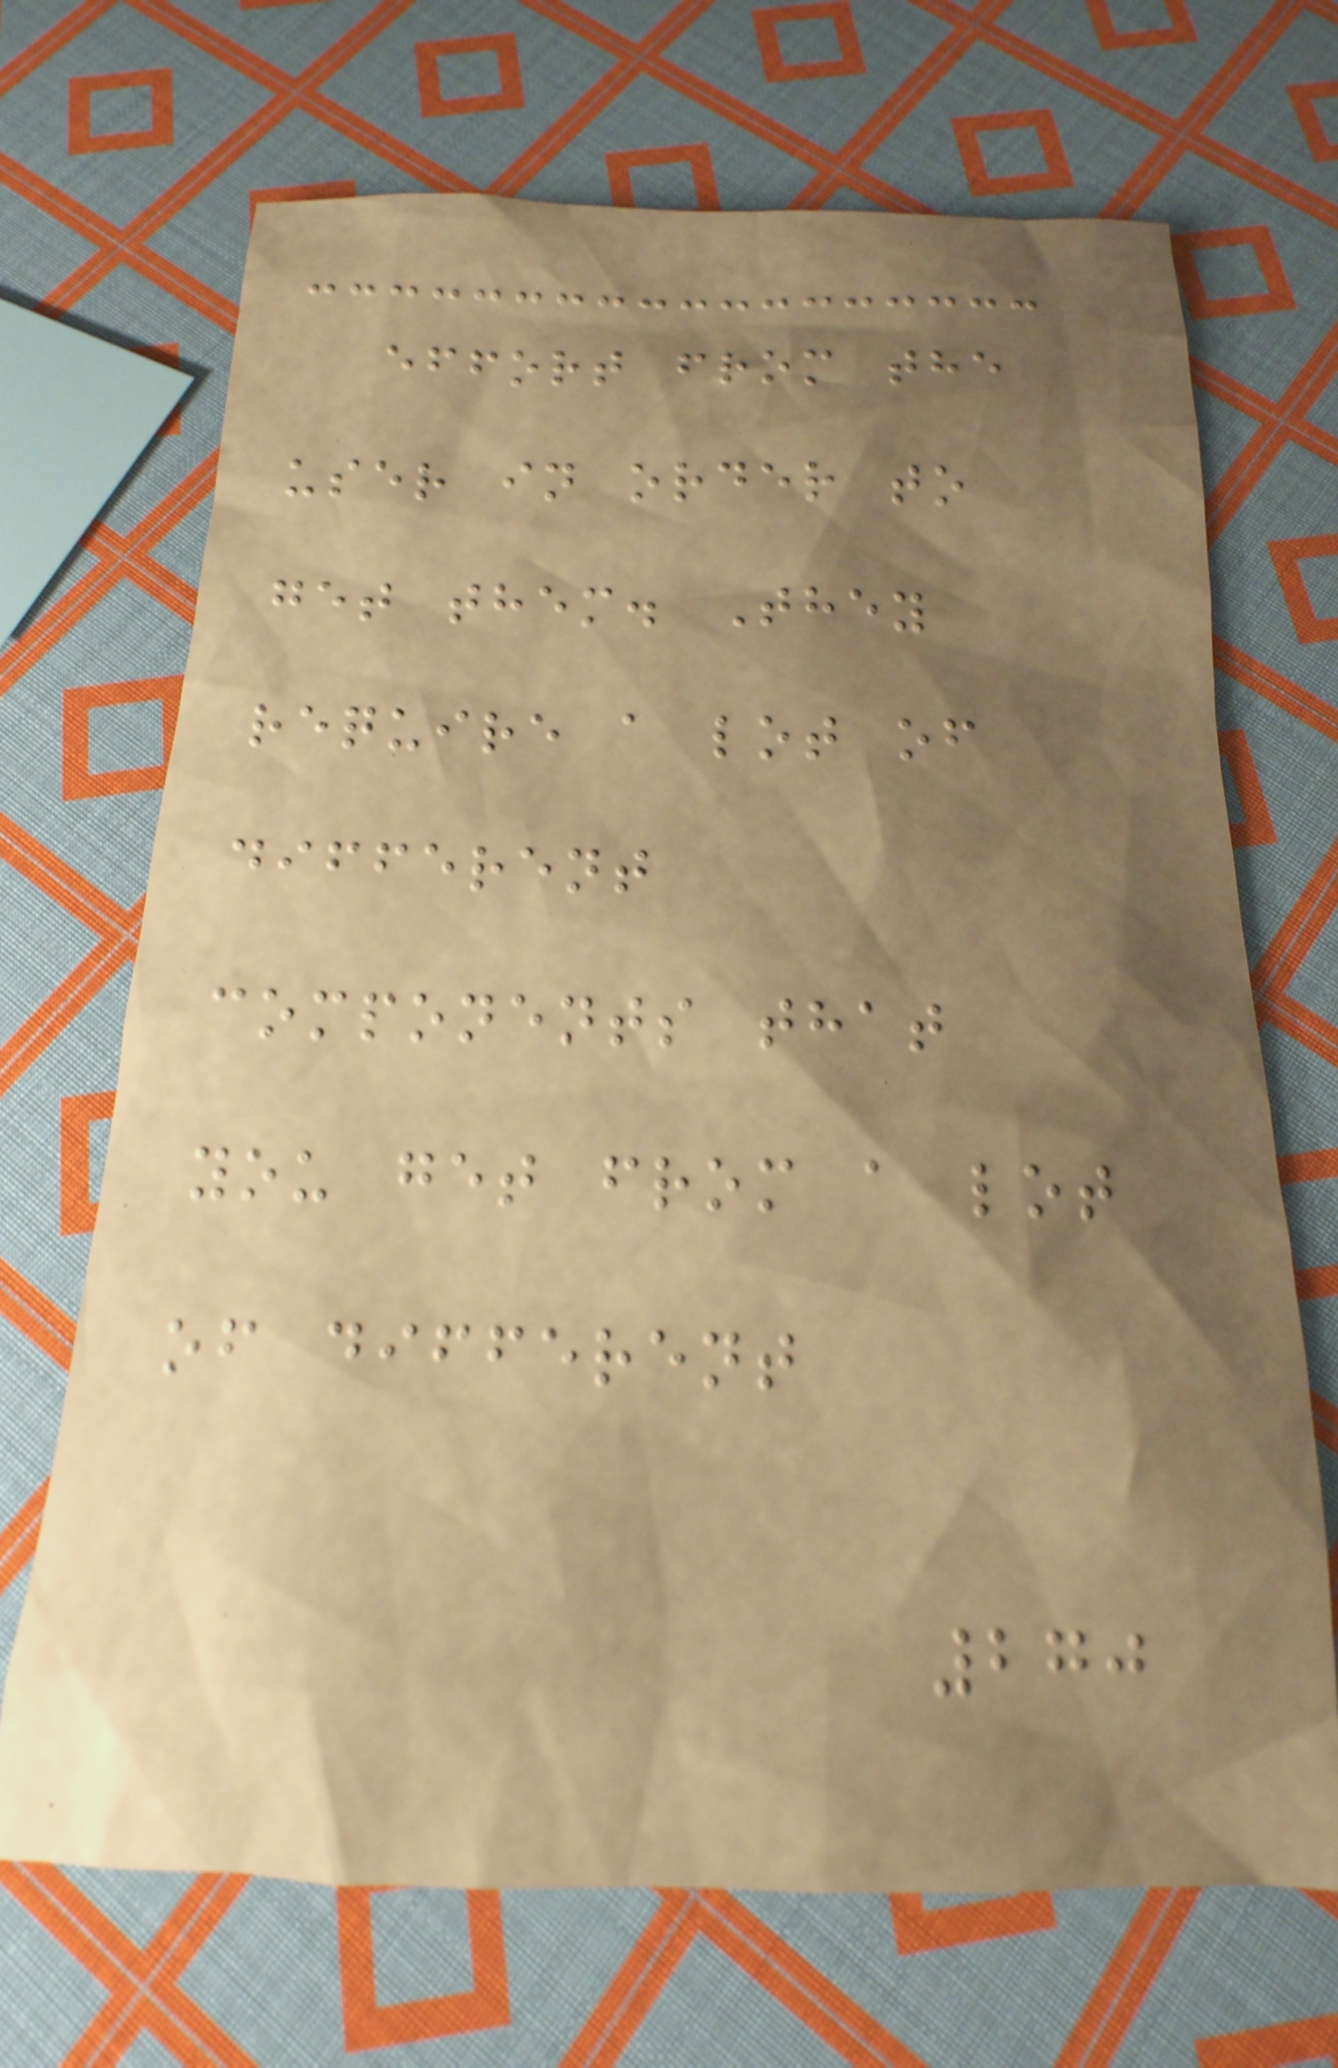effort from the
user in order to
get them. They
require a lot of
different
components that
you get from a lot
of different
270
